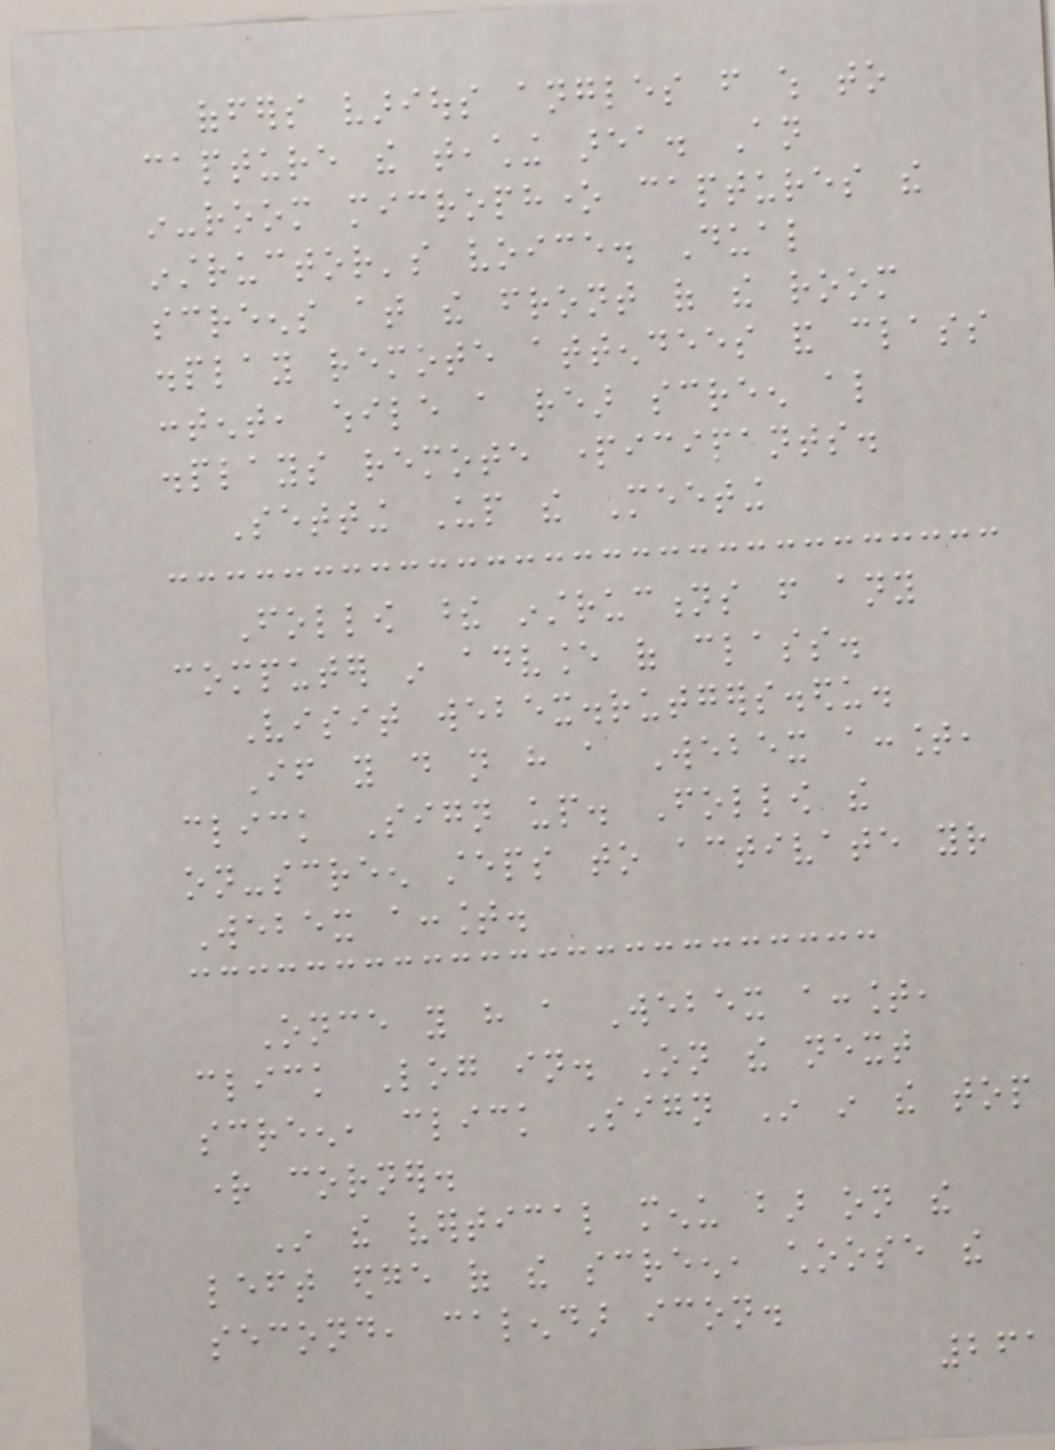offers various angles from which to
capture the teaching area. An
in-room microphone captures the
instructor's voice. Dual
screens at the front of the room
display remote attendees and class
content, while a rear screen also
displays remote participants.
Setting Up the Meeting
Follow these instructions from any
computer in advance of class.
Visit webex.rutgers.edu.
If you do not have a Webex account,
click Sign up. Follow the
on-screen steps to activate your
Webex account.
Once you have a Webex account,
click Log in. On the next
screen, click Sign In in the top
right corner.
In the vertical menu bar on the
left edge of the screen, choose the
second, calendar icon.
261
